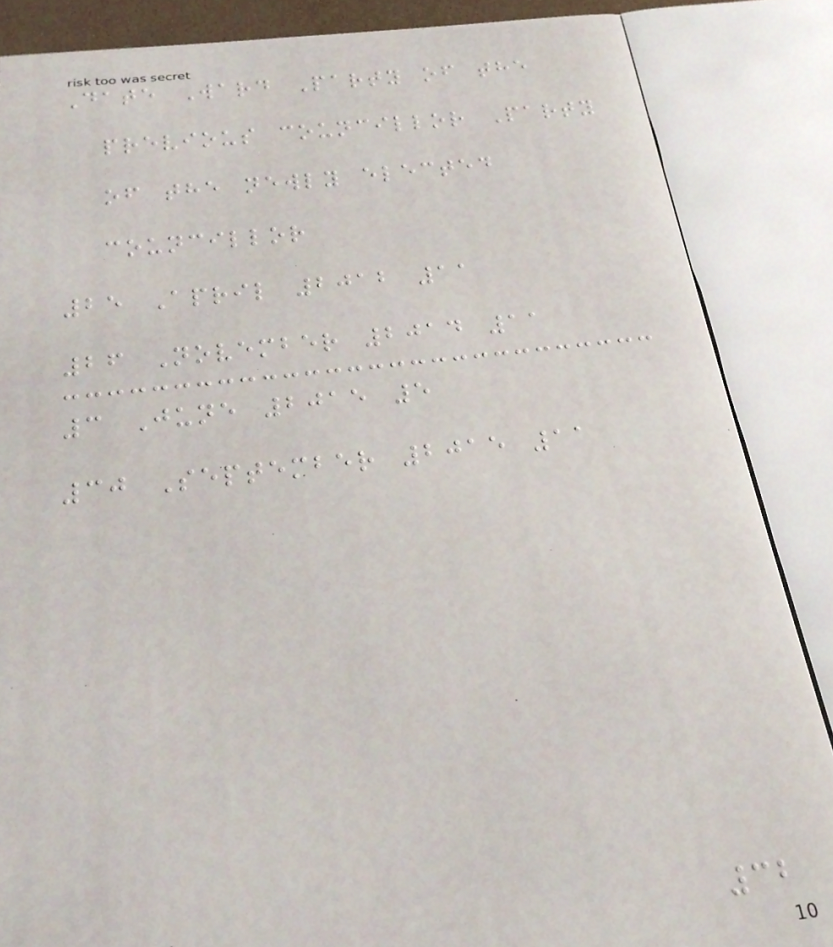Date Ward Party of the
previous councillor Party
of the newly elected
councillor
25 April 2012 11
26 November 2014 11
3 June 2015 5
30 September 2015 11
32
